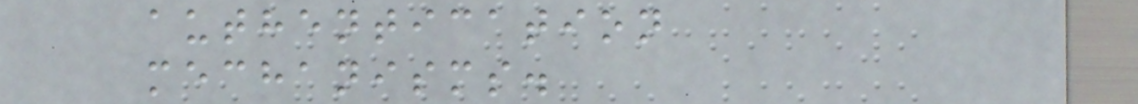authentication
mechanisms.
